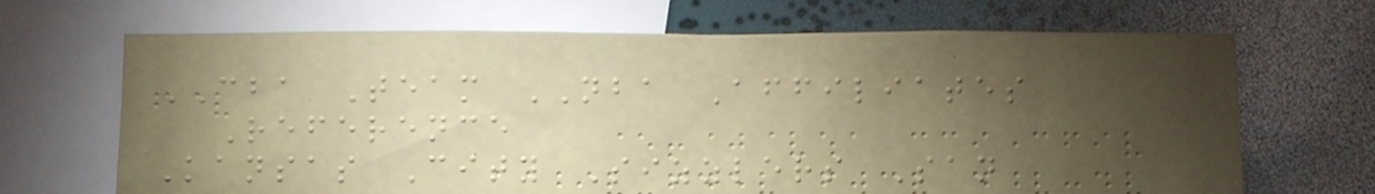CBA Team NBA Affiliates
Reference
Kansas City Sizzlers San
